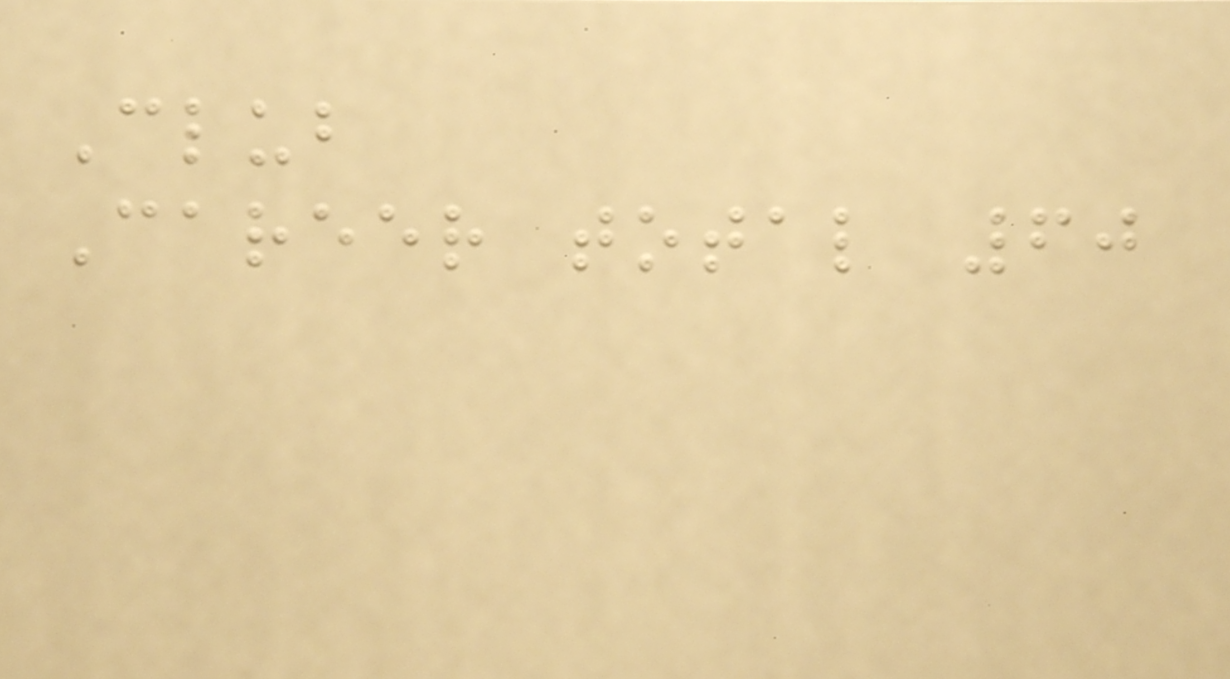Club
Career total 60
